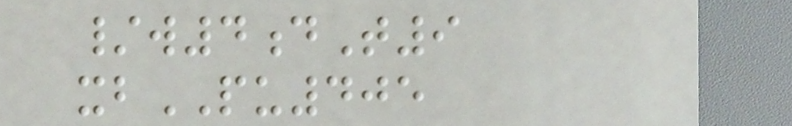/w4dT9
xbPU405
